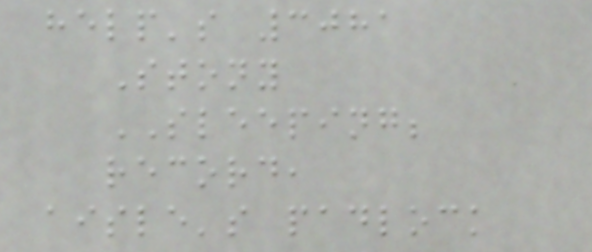help's 3081
Stony
SLEEPING;
record,
aisle's padlock
